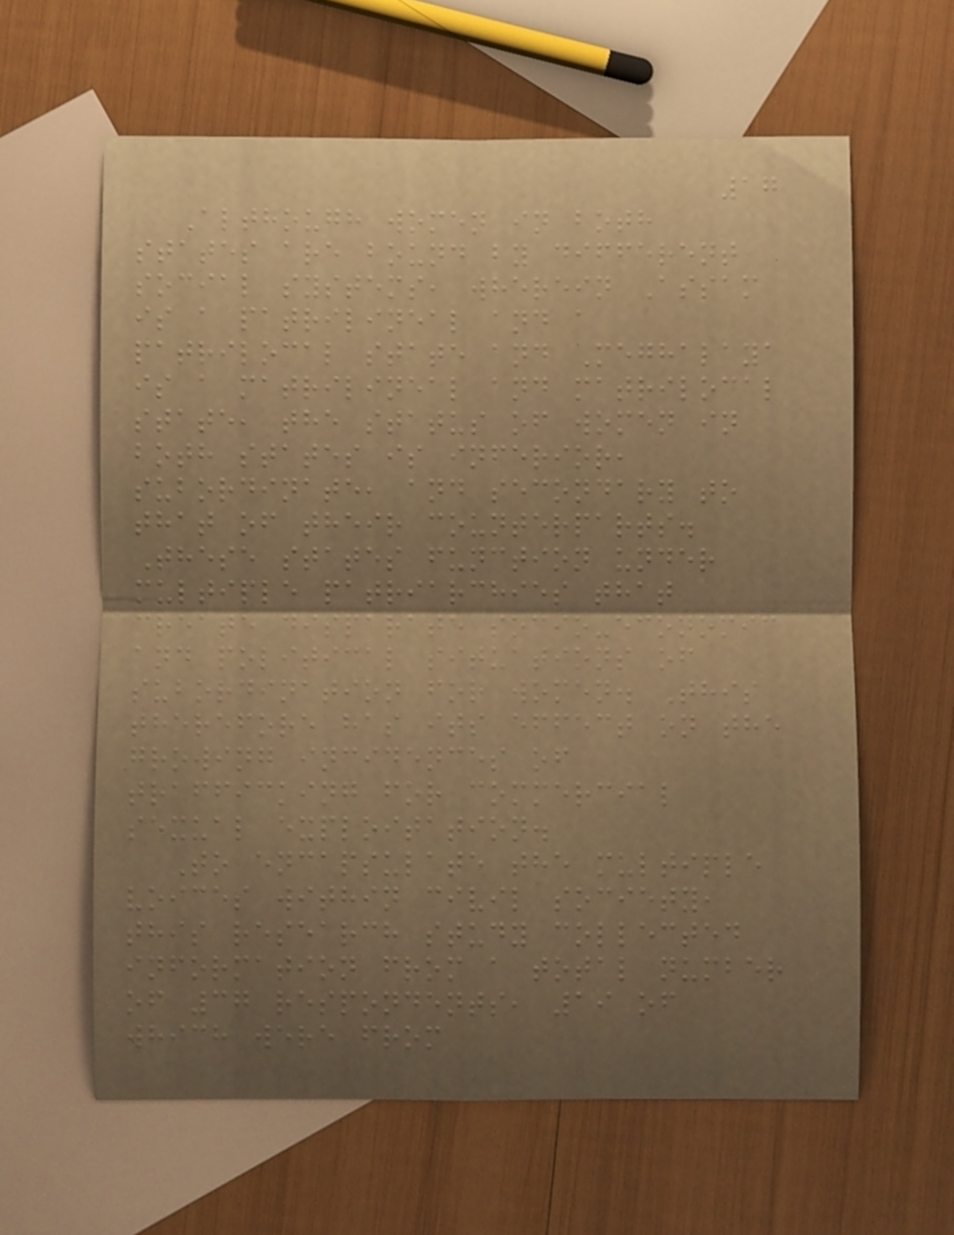17
Although women in both
states are bound by different
social systems, wherein Assam
is a patrilineal and a
patrilocal state and Meghalaya
is a matrilineal and matrilocal
state, the status of women in
both states is inferior,
subordinate, and secondary to
that of their counterparts.
These states function under
multiple patriarchies that
create disparate socio-economic
and political situations of
subordination for women. This
therefore has its effect on the
growing incidences of
trafficking for commercial
sexual exploitation.
To encapsulate the multiple
voices within civil society,
this research study collected
information from a total number
of 37 respondents, 19 of
which were from
